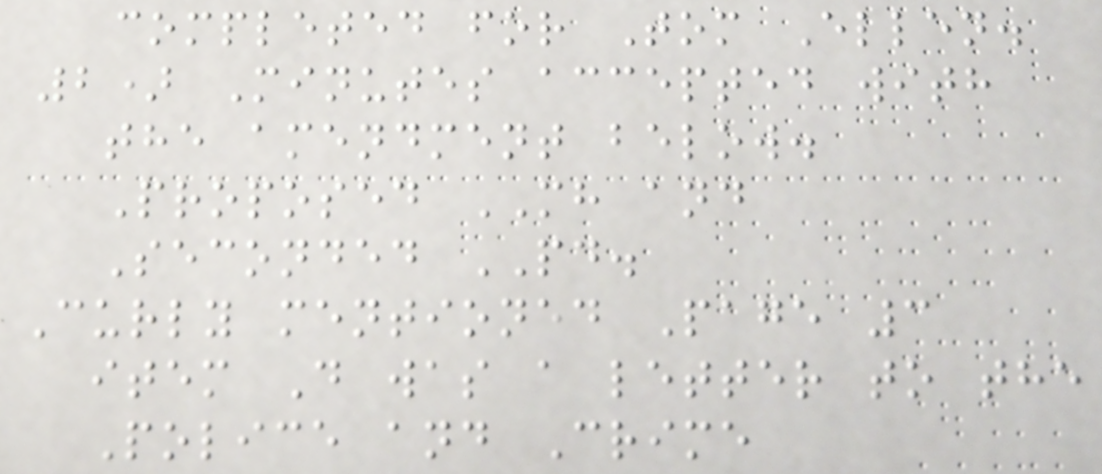completed for Tom Ellen.
2) Minutes accepted with
the amendment below.
Proposed MH and
Seconded PD.
Curly mentioned Page 3
item D was a letter to the
Police and Crime
